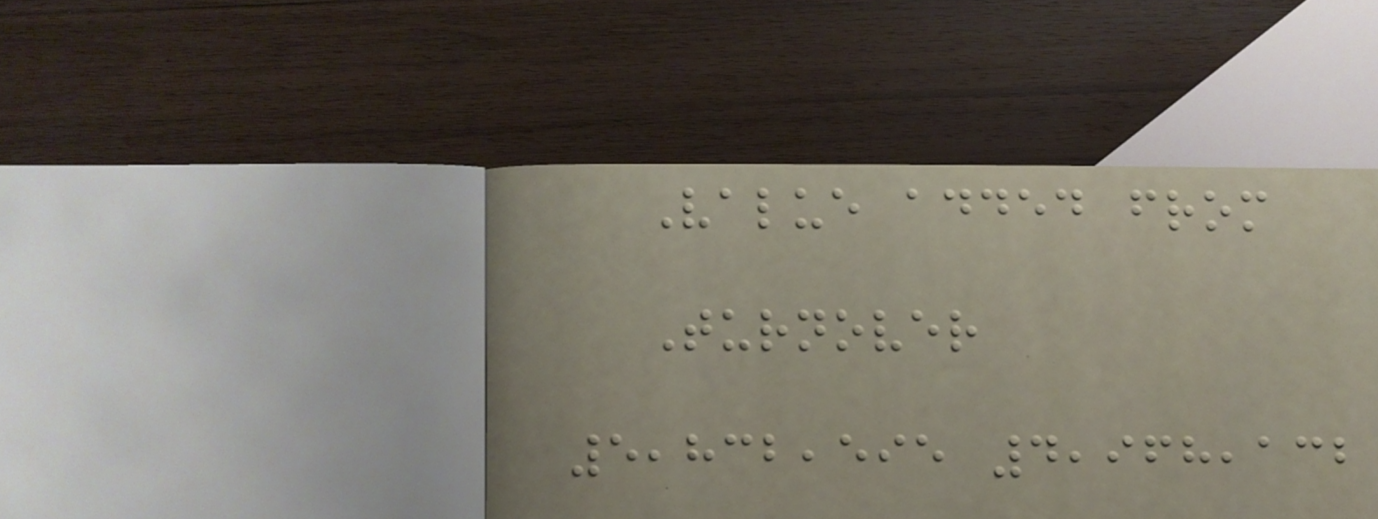Value added from
Turnover
5,832,595 4,968,132
